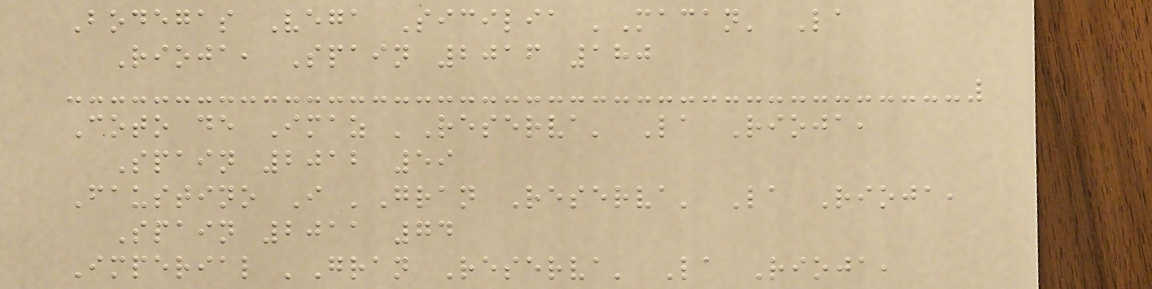Bodegas Vega Sicilia 'Macan' La
Rioja, Spain 2016 180
Coto de Imaz 'Reserva' La Rioja,
Spain 2012 59
Faustino I 'Gran Reserva' La Rioja,
Spain 2011 74
Imperial 'Gran Reserva' La Rioja,
